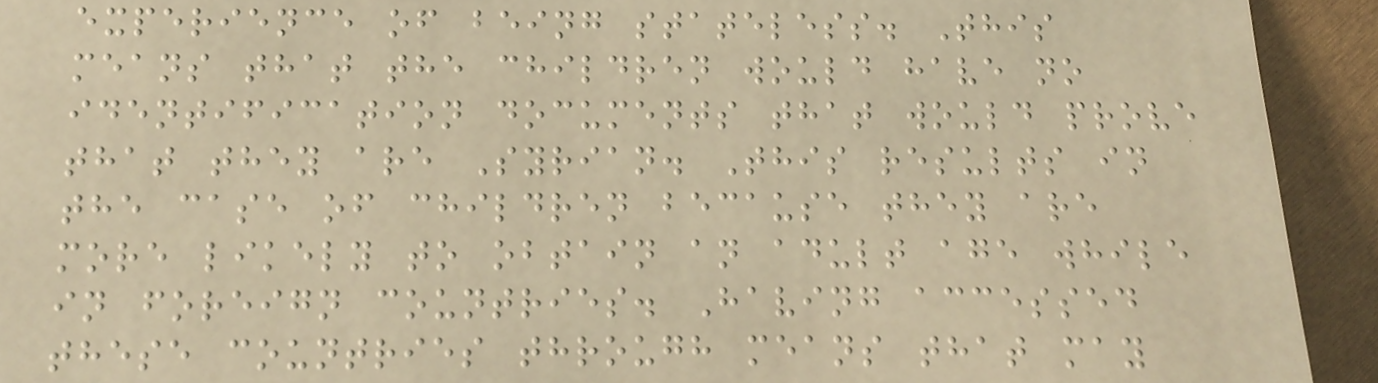experience of being stateless. This
means that the children would have no
identification documents that would prove
that they are Syrian. This results in
the case of children because they are
more likely to obtain an adult age while
in foreign countries. Having accessed
these countries through means that may
